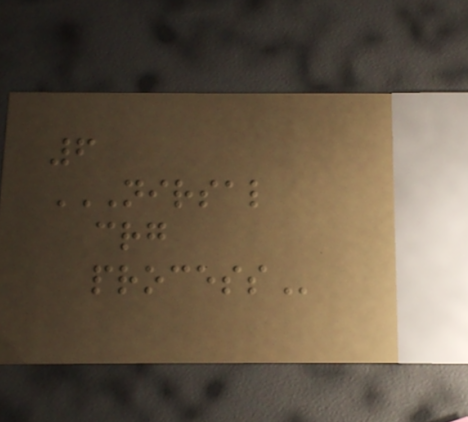6
NIRSAL
CRG
PROCESS
